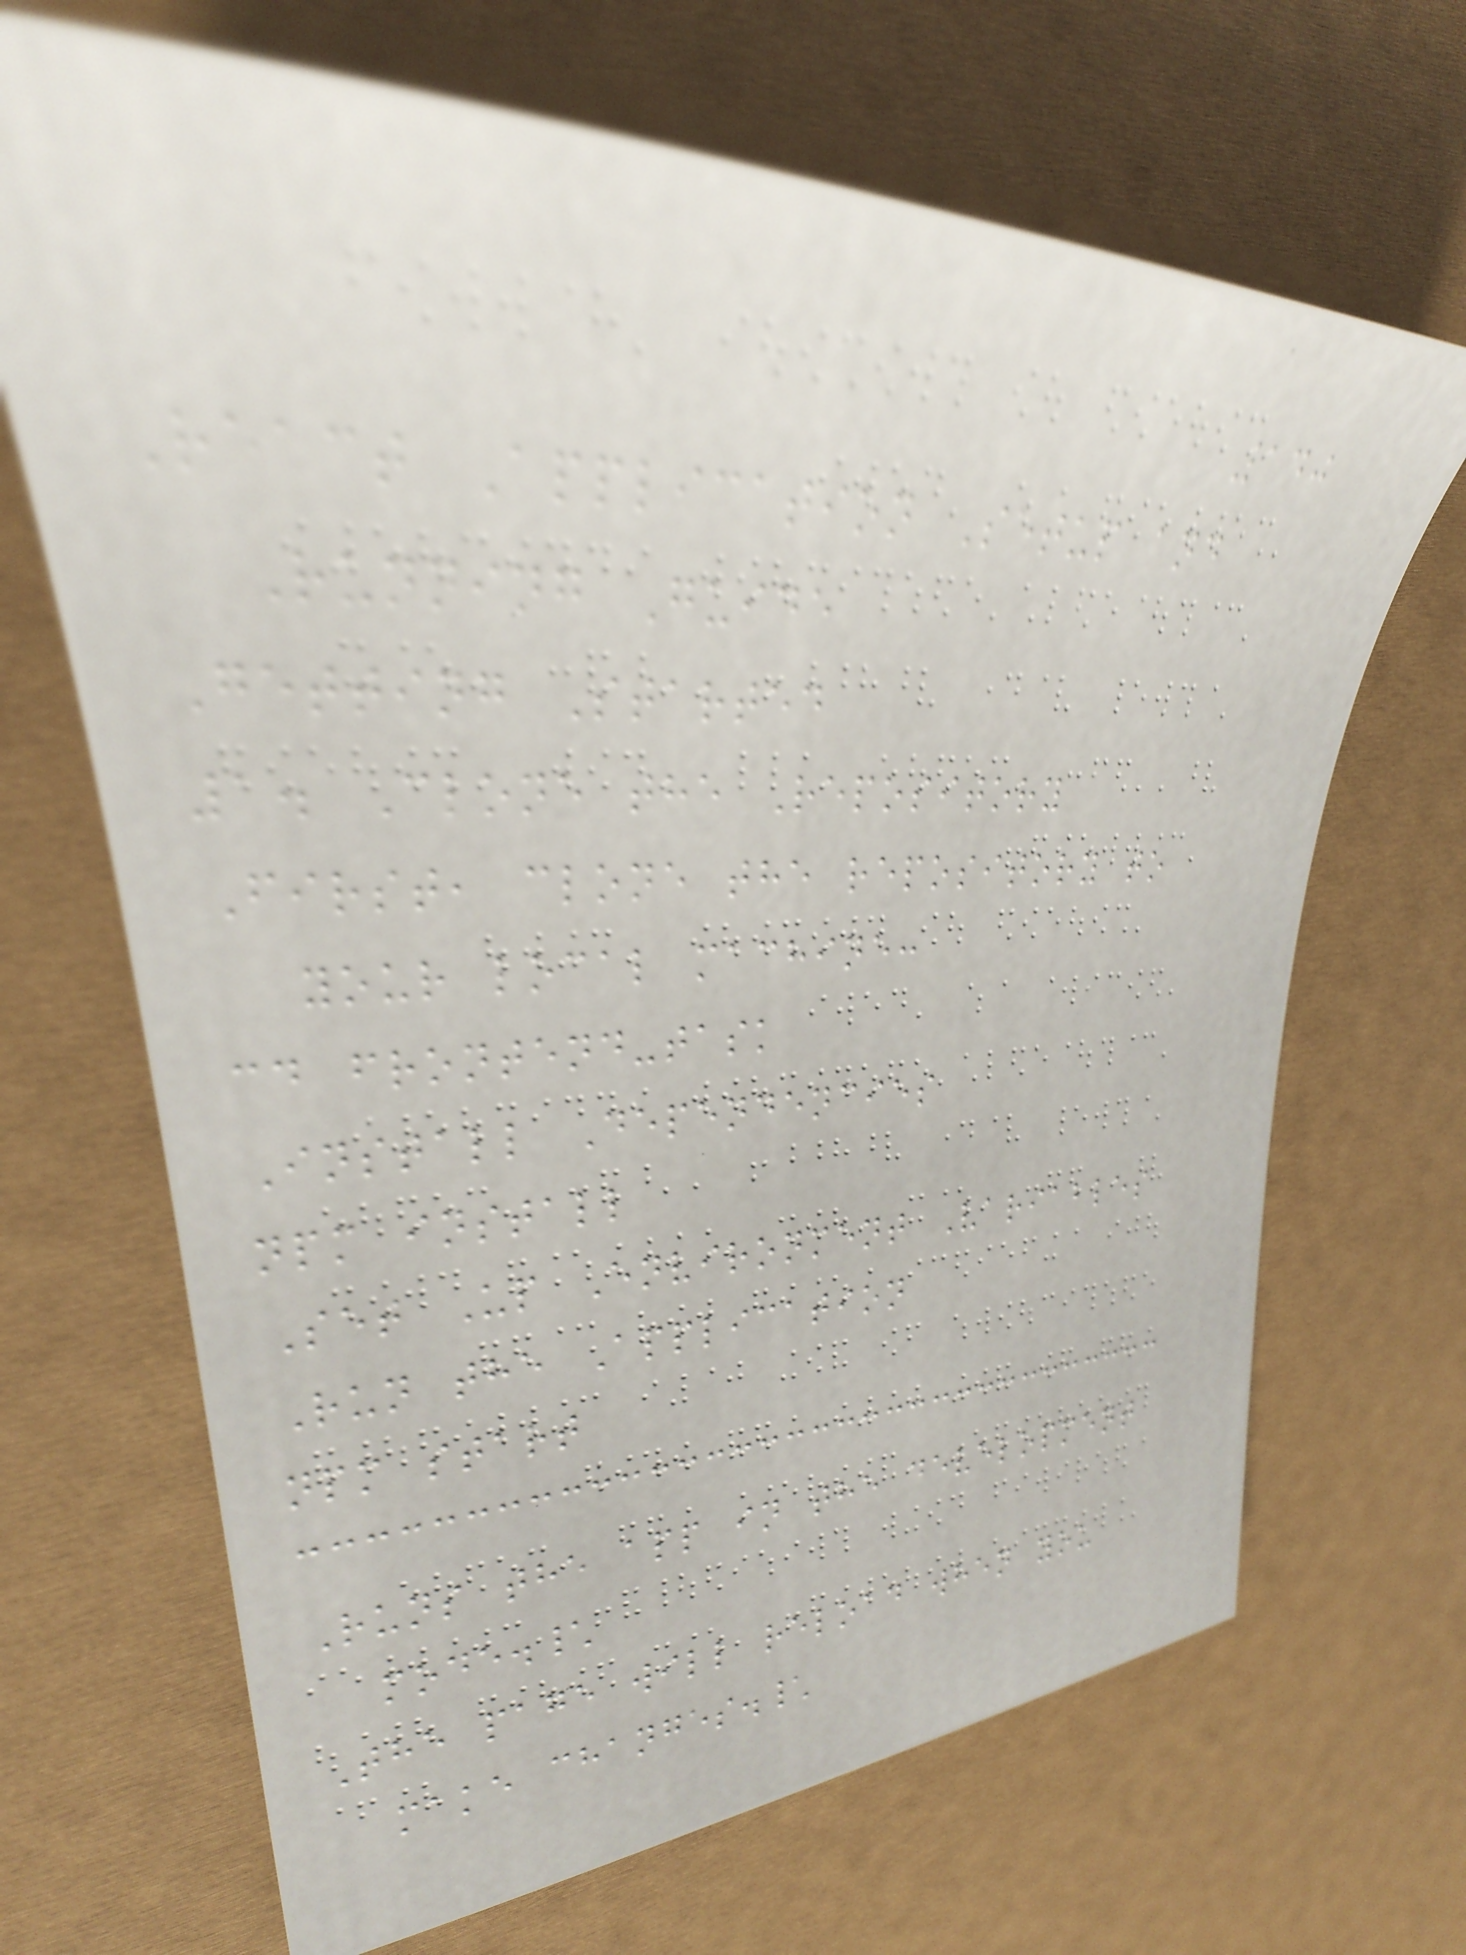140
React Application Setup and
Running Guide
Getting Started
1. Clone the Repository
First, clone the repository to
your local machine:
cd frontend-task
Install Dependencies
npm install
Set Up Environment Variables
Run the Application
npm start
Runs the app in the development
mode.\
The page will reload when you
make changes.\
